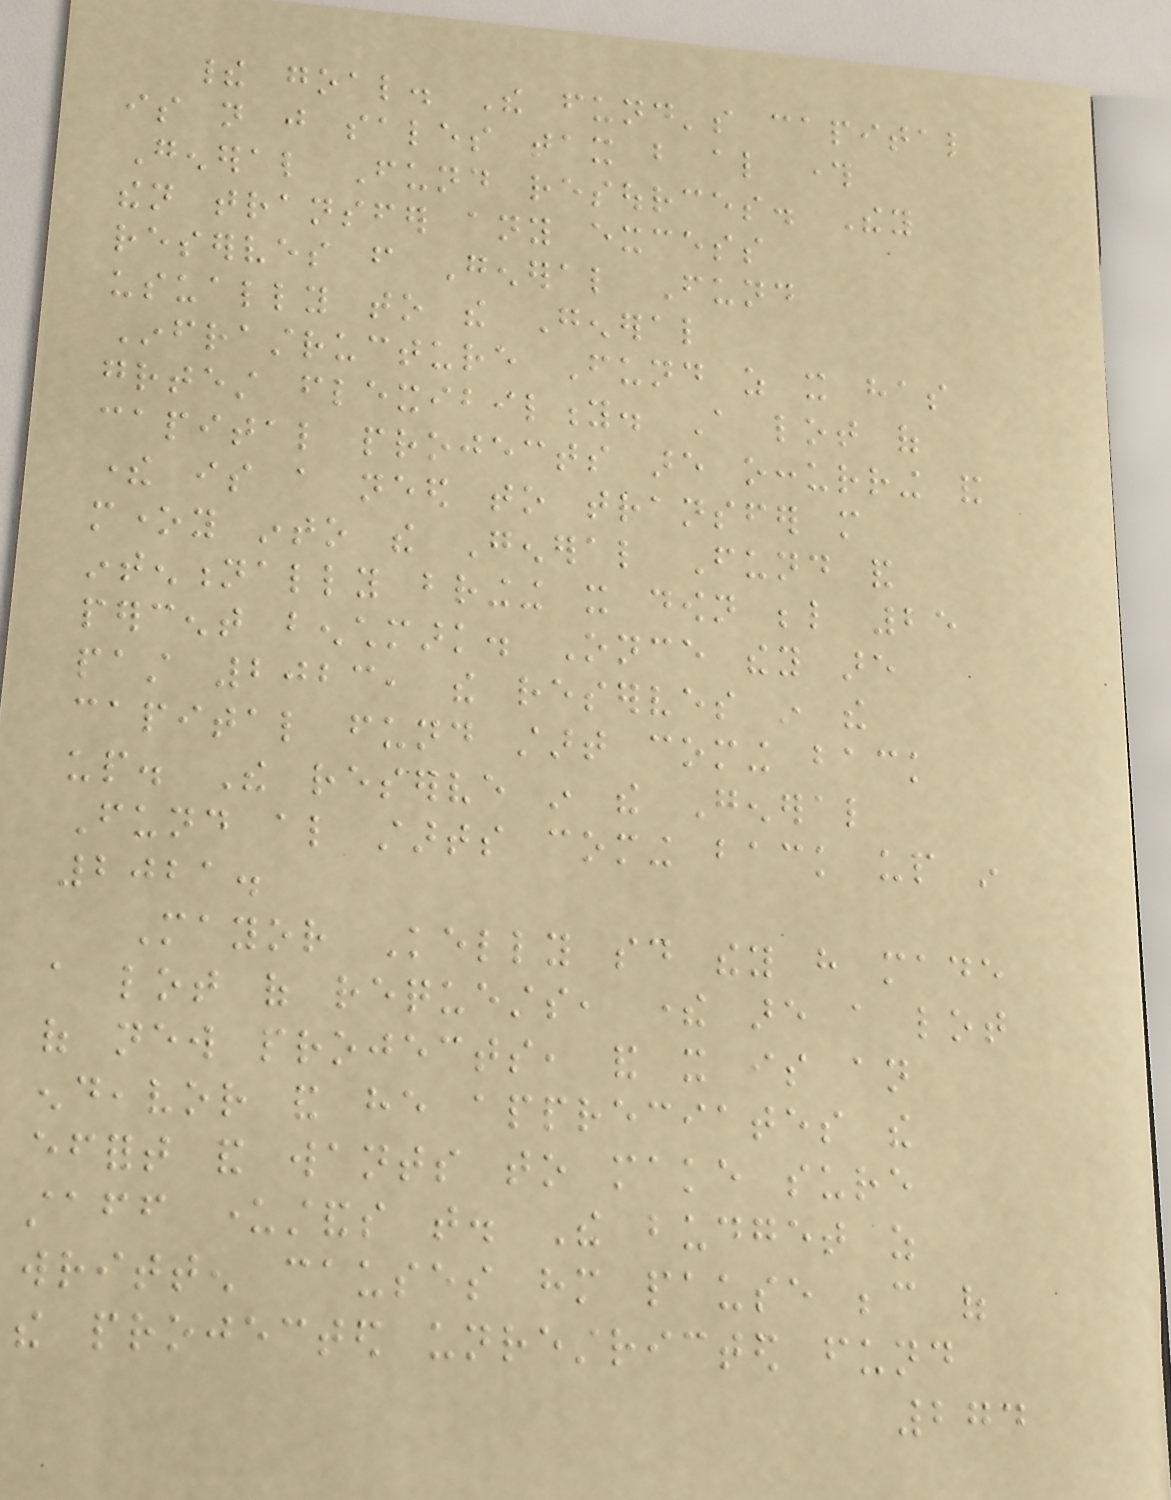their goal. The fund's capital
is not just sales tax but also through
General Fund resources. They
then transfer any excess
reserves from General Fund
usually to the General
Infrastructure Fund as it has
greatest flexibility. A lot of
capital projects are occurring and
there is a need to transfer more
money into the General Fund and
intentionally bringing it down below 25
percent benchmark. Once they are
past 2023, the reserves in the
capital fund start coming back
up. The reserve in the General
Fund also starts coming back up in
2021.
Mayor Kelly said they have made
a lot of requests, there are a lot
of new projects, and it is an
endeavor and he appreciates the
effort and wants to make sure
staff understands that. The budget as
written causes him pause because of
the projected unrestricted fund
274
